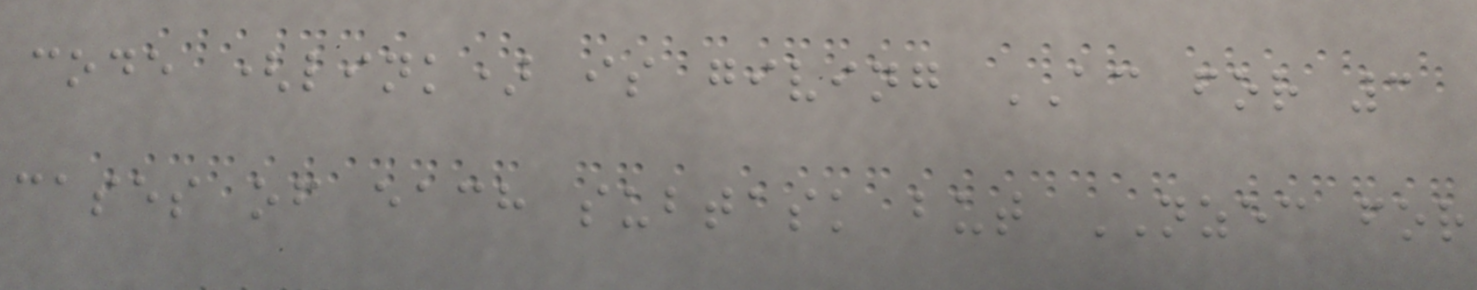code (link) is giving AC for 3
cases of each subtask but NZEC for
